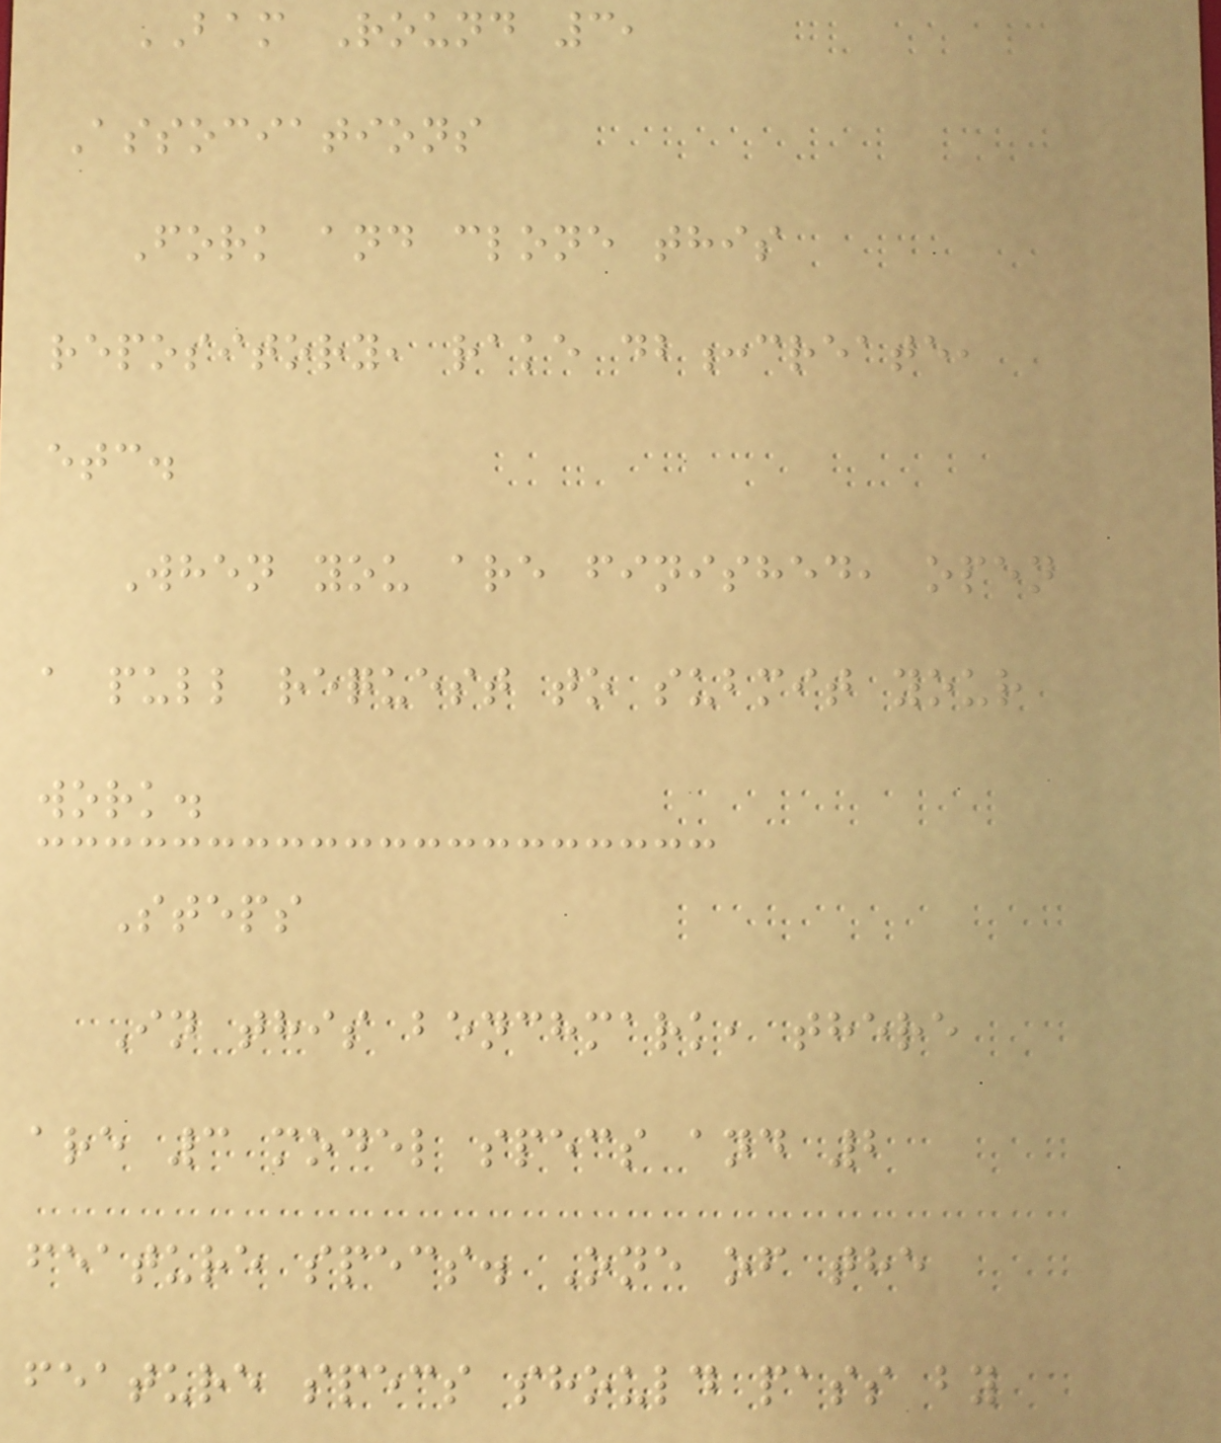BAM Round 3,
Associations
Fork and clone this
repository, rake db:create,
etc.
When you are finished, open
a pull request to submit your
work.
Steps
In this benchmark, there
are 3 model specs and 2
feature specs. One of the
feature specs should pass by
